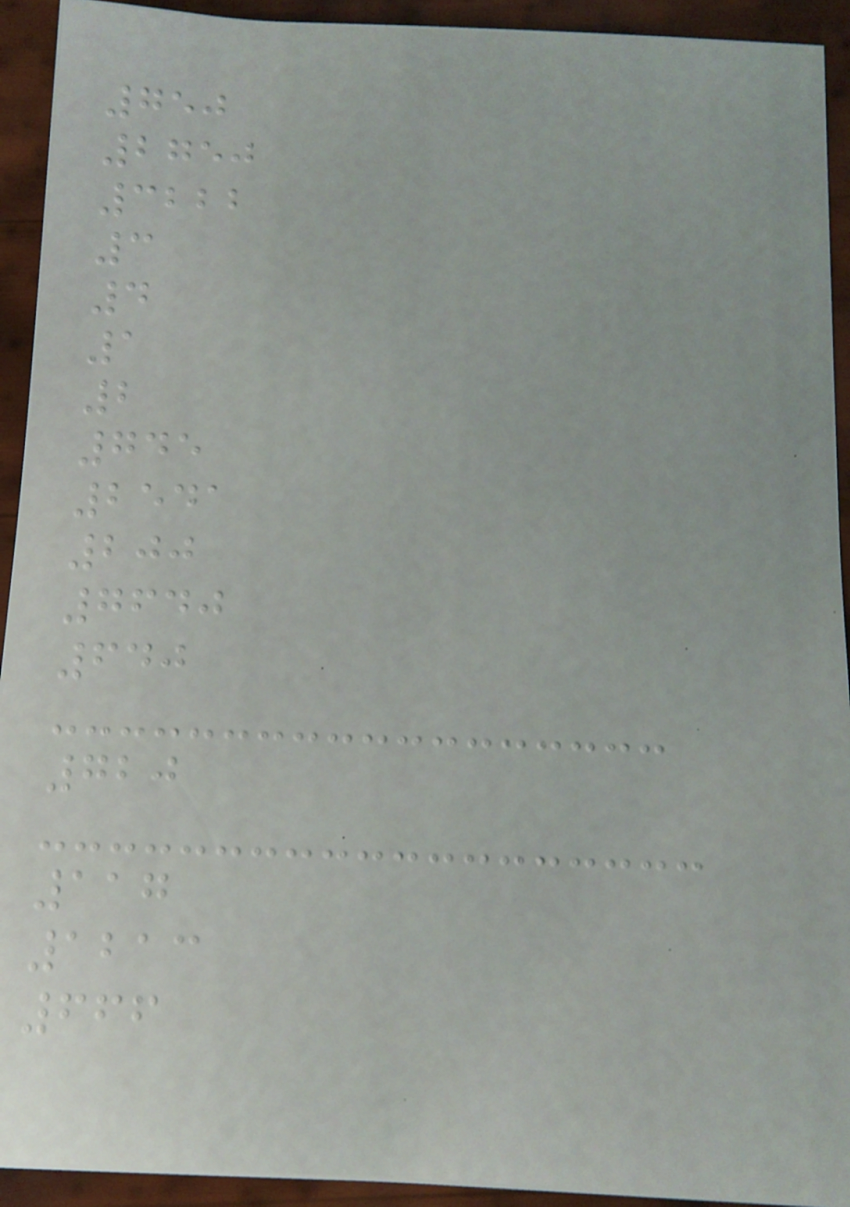750
2750
3222
3
4
1
2
745
2541
200
7640
640
720
117
1213
666
